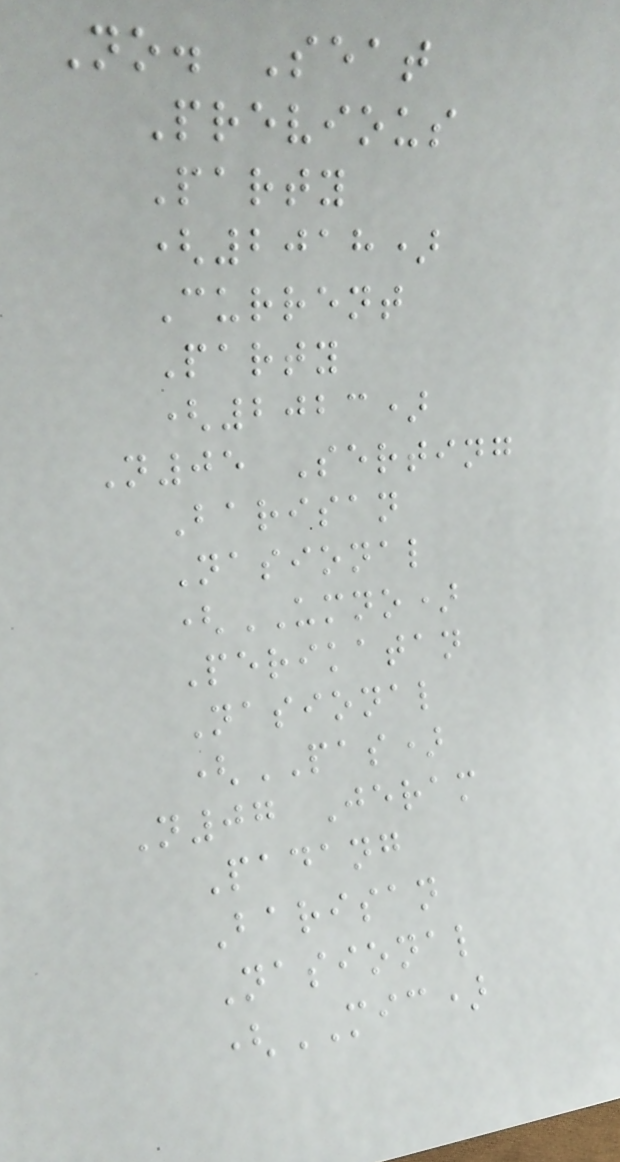No. Seat
Previous
Party
(2018)
Current
Party
(2023)
N05 Serting
Barisan
Nasional
(UMNO)
Perikatan
Nasional
(PAS)
N07 Jeram
Padang
Barisan
Nasional
(MIC)
